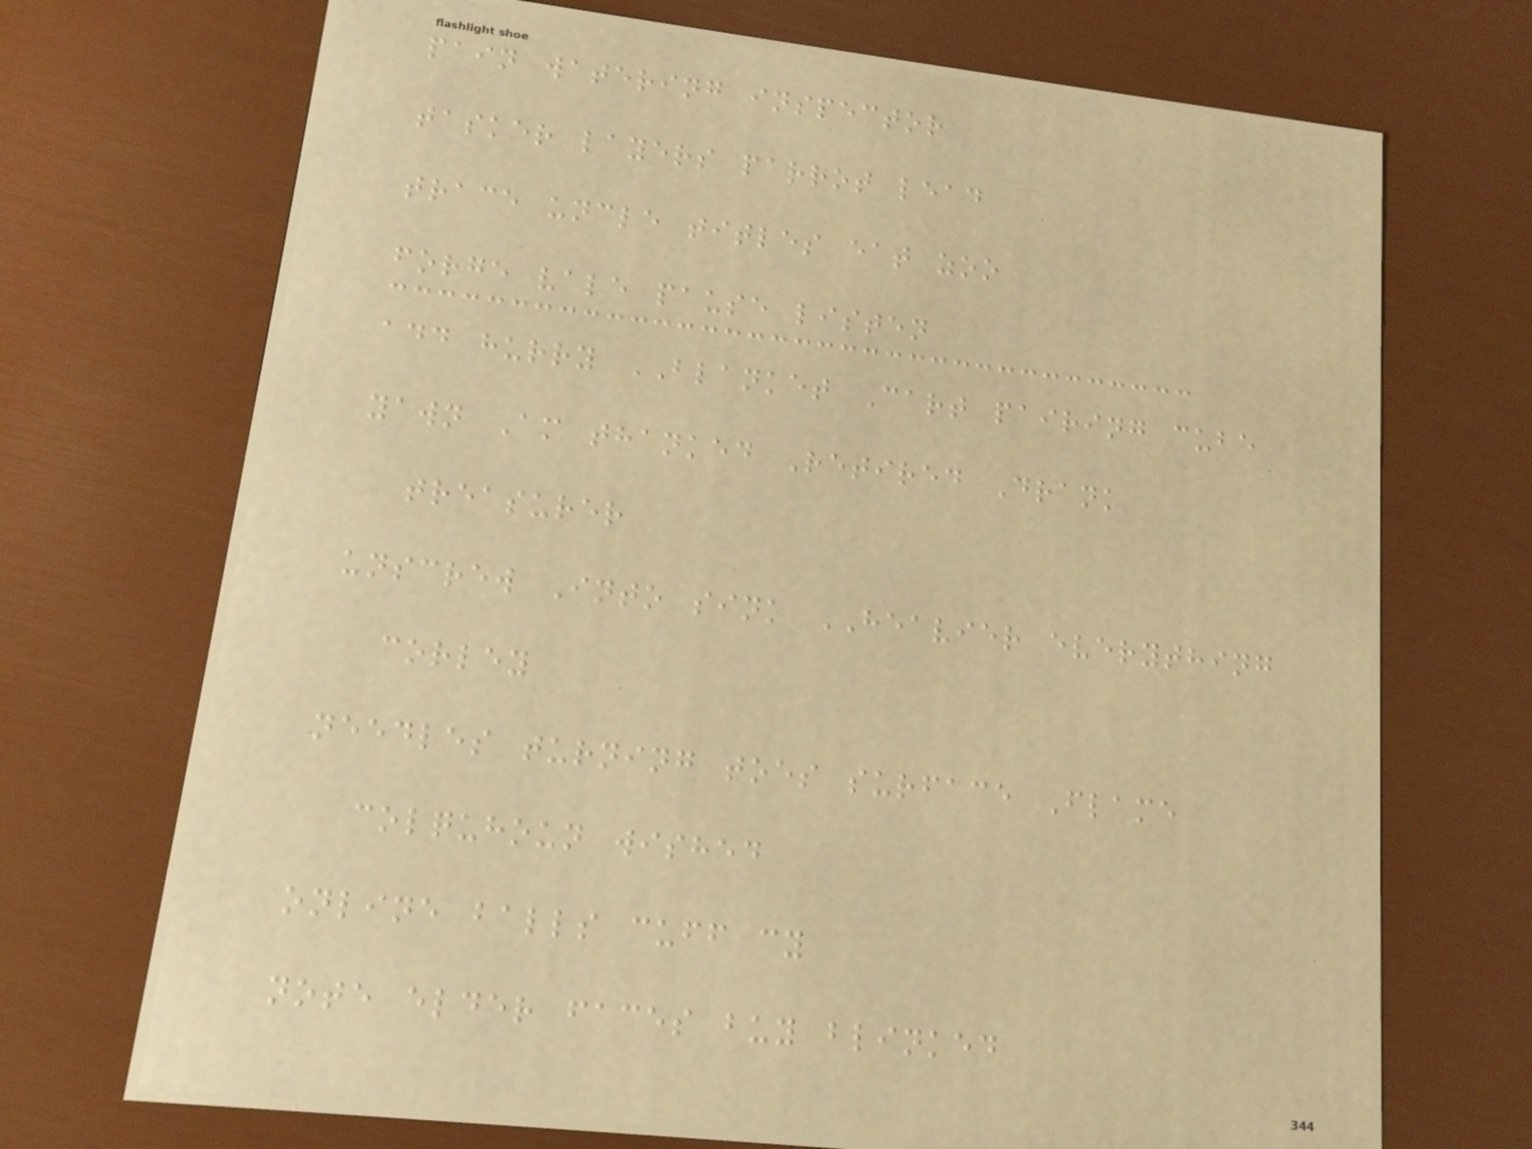pain watering inspector
tasker layers parrot lead
trace uncle titles eat zoo
forge vale pause listen
add hurry BLANKET Cart pairing cube
yawn Am thanked Retired Drank
treasurer
unscrew Into sink HEAVIER everything
corley
needles turning toes surface Flame
colquhoun wished
online balls cuff cy
note elder faces buy blinked
